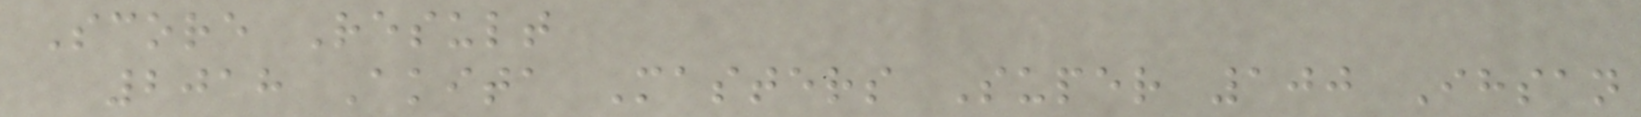Score Result
2018 Akita Masters Super 100 Ihsan
